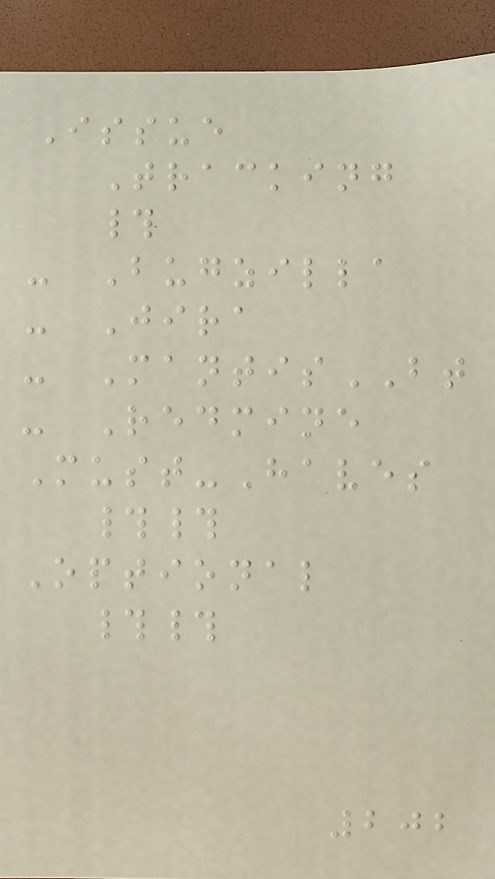Issue
Tracking
#
- Bugzilla
- Jira
- MantisBT
- Redmine
Must-Haves
##
Optional
##
202
